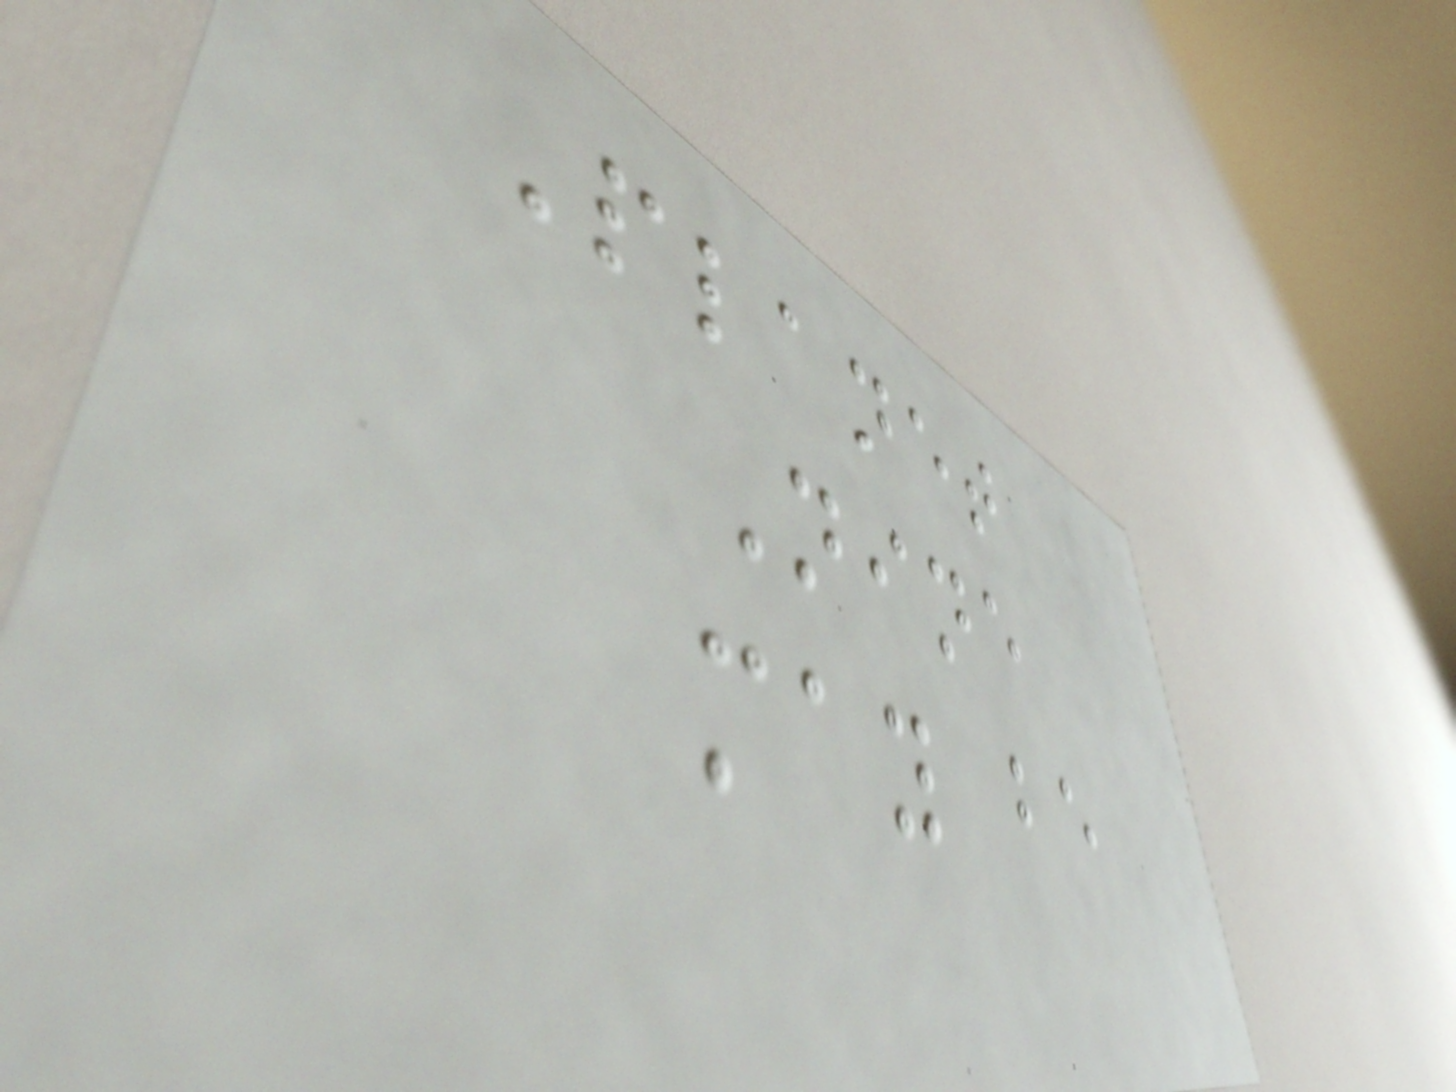Planet
Nine
may be
